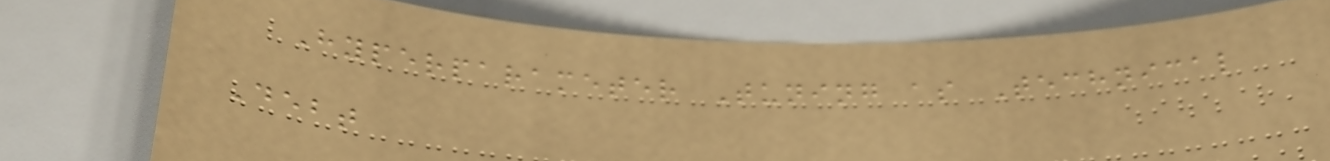Hyperparameter Tuning as Technical
Debt
